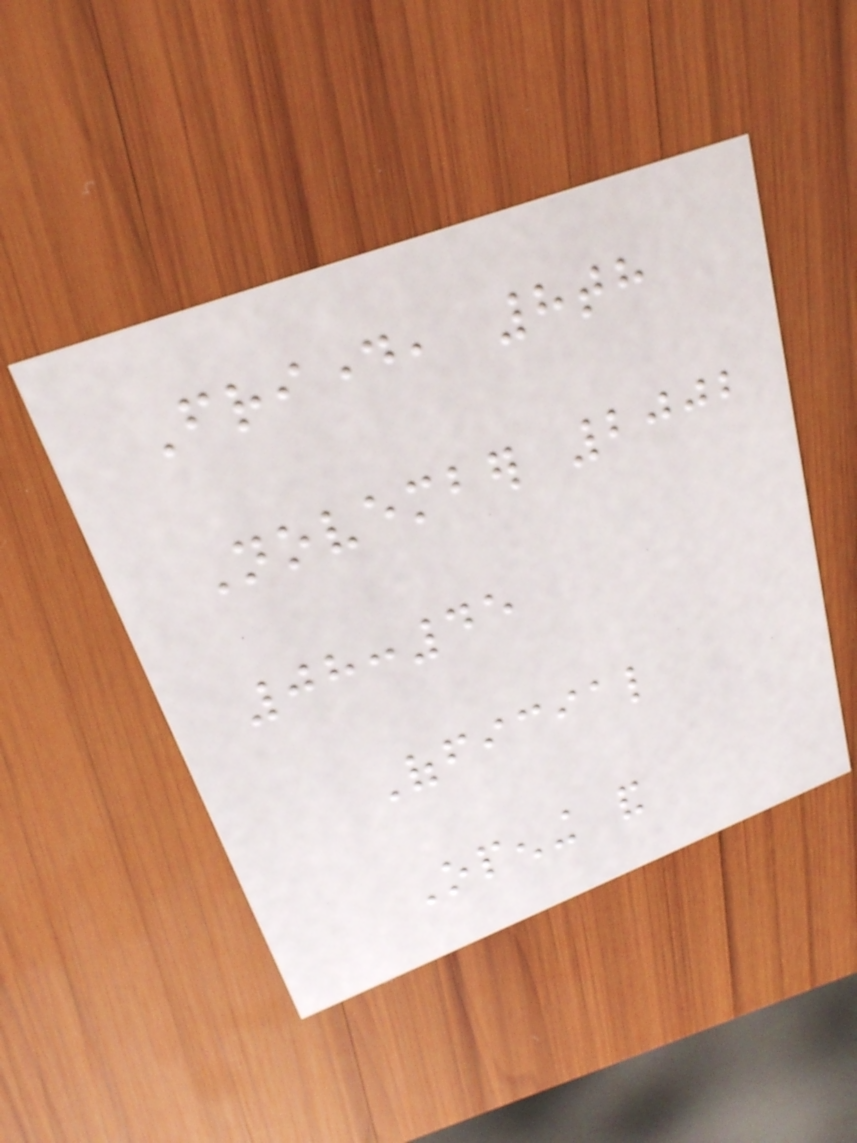Friday, 8th
November 2002
08:45
Official
Opening and
